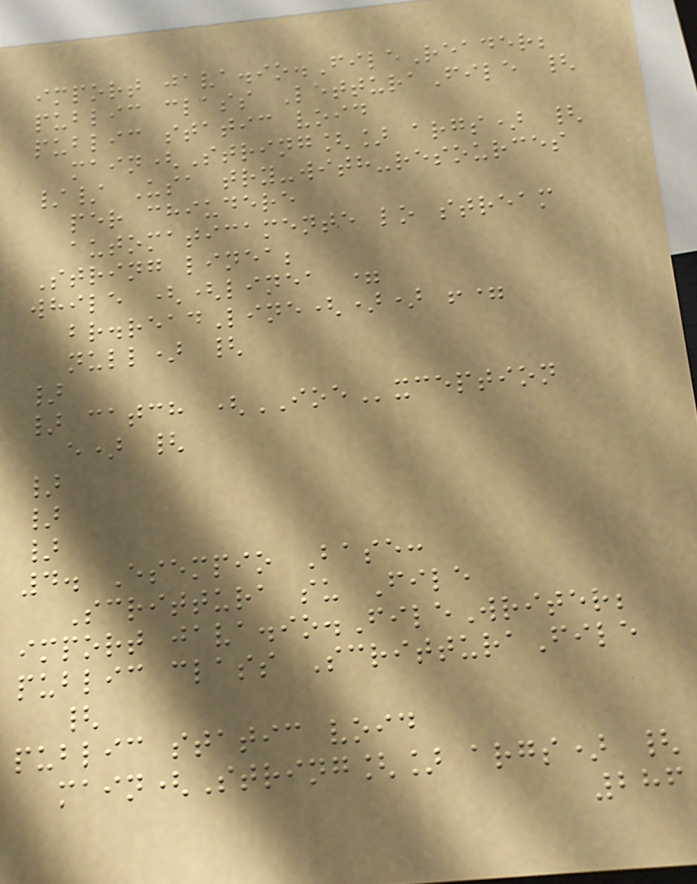import java.io.FileReader;
public class LetturaFile {
public static void
main(String[] args) {
// Usa try-with-resources
per chiudere
automaticamente lo stream
String linea;
while ((linea =
br.readLine()) !=
null) {
}
} catch (IOException
e) {
}
}
}
4. Esempio Base:
Scrittura su File
import java.io.FileWriter;
public class ScritturaFile
{
public static void
main(String[] args) {
286
